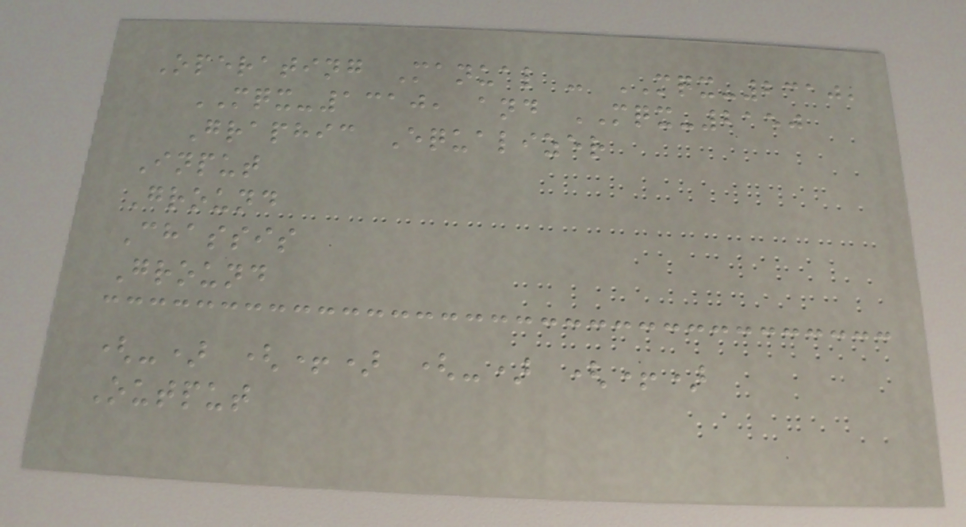Operating Manual - MQX-2310,
MQX-1310, and MQX-2150
Graphic Equalizer
Input
Ground
Chassis
Ground
(-) (+) (-) (+)
Output
